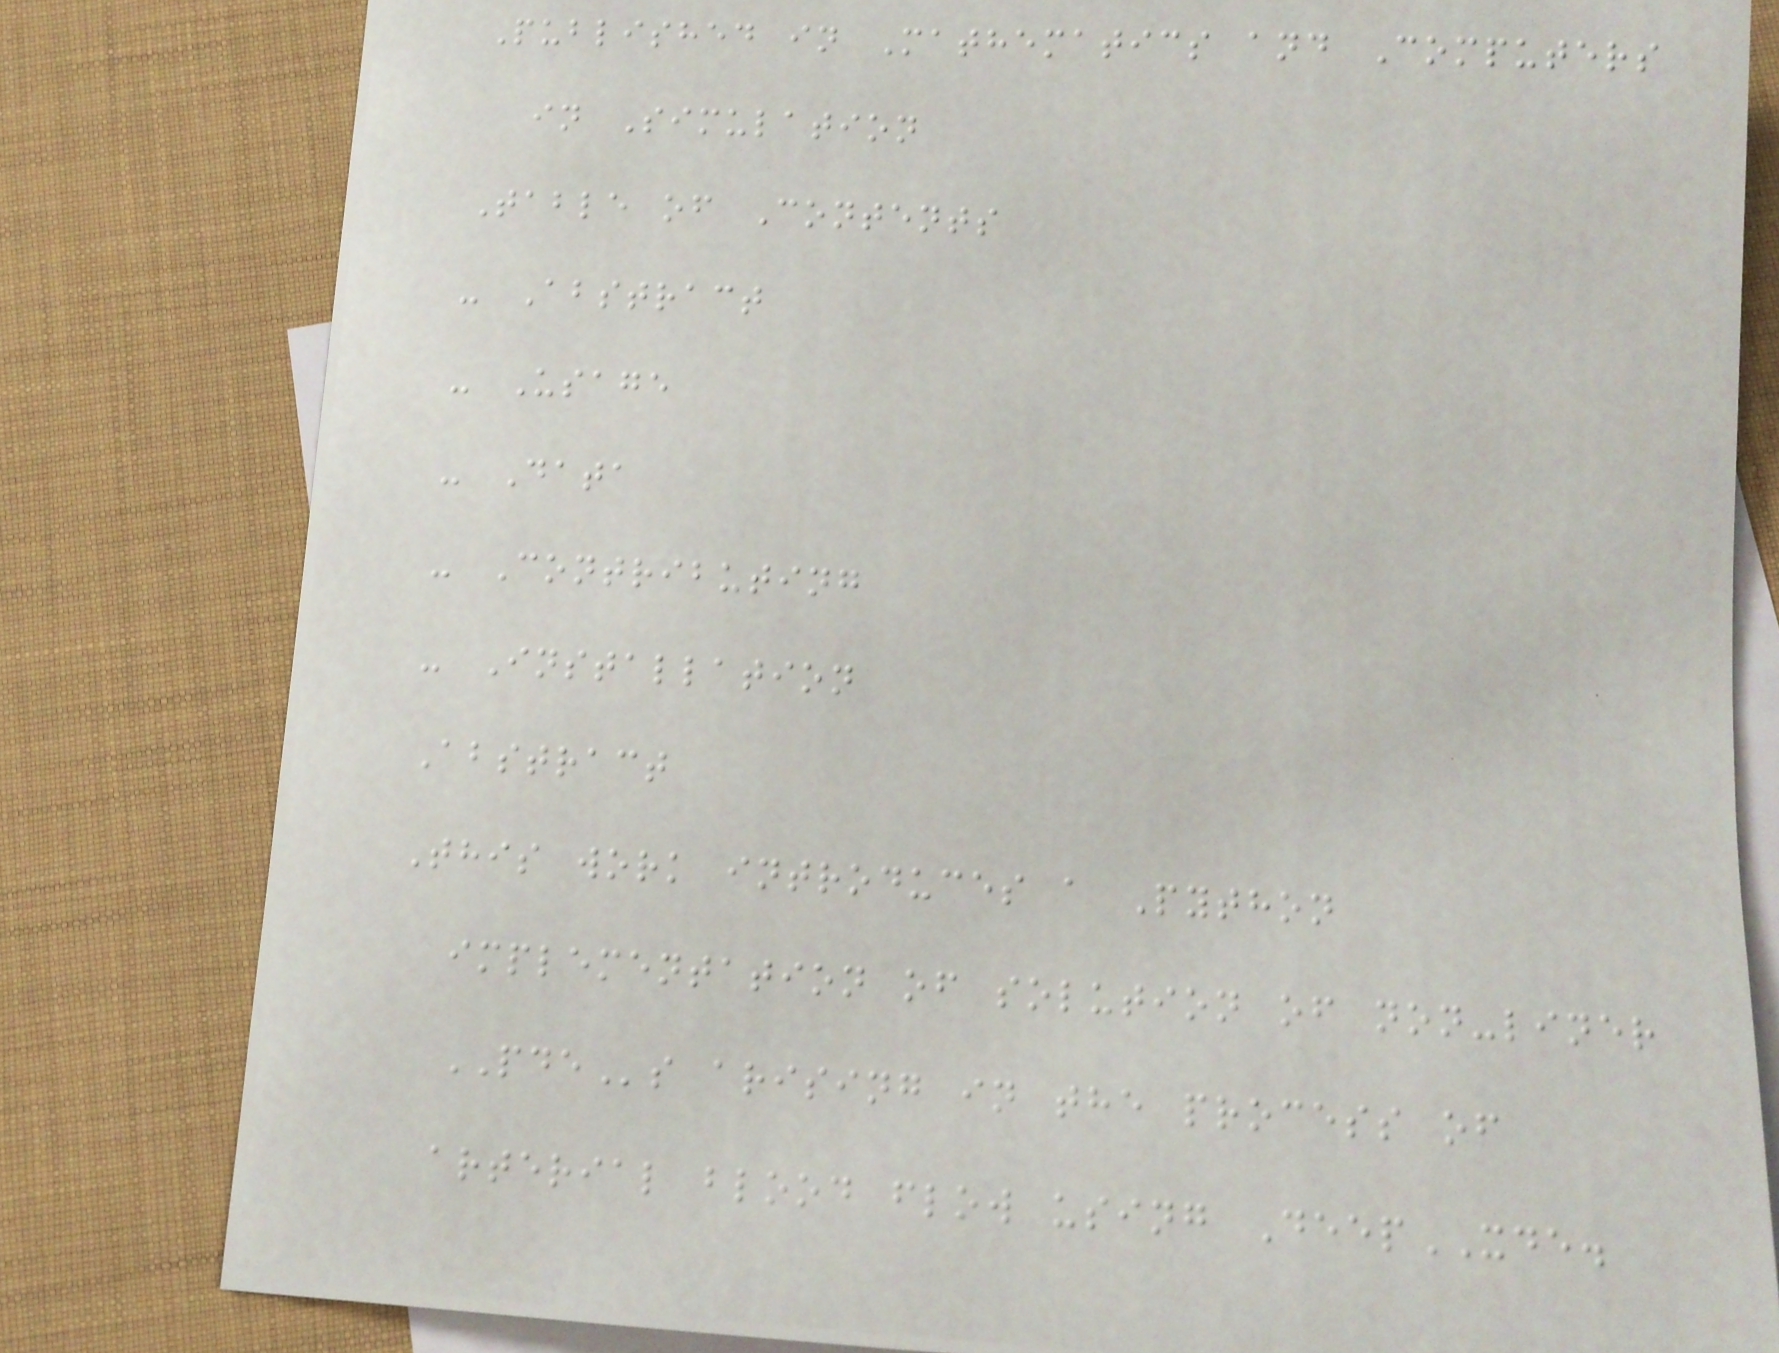Published in Mathematics and Computers
in Simulation
Table of Contents
- Abstract
- Usage
- Data
- Contributing
- Installation
Abstract
This work introduces a Python
implementation of solution of non-liner
PDEs arising in the process of
arterial blood flow using DeepXDE.
